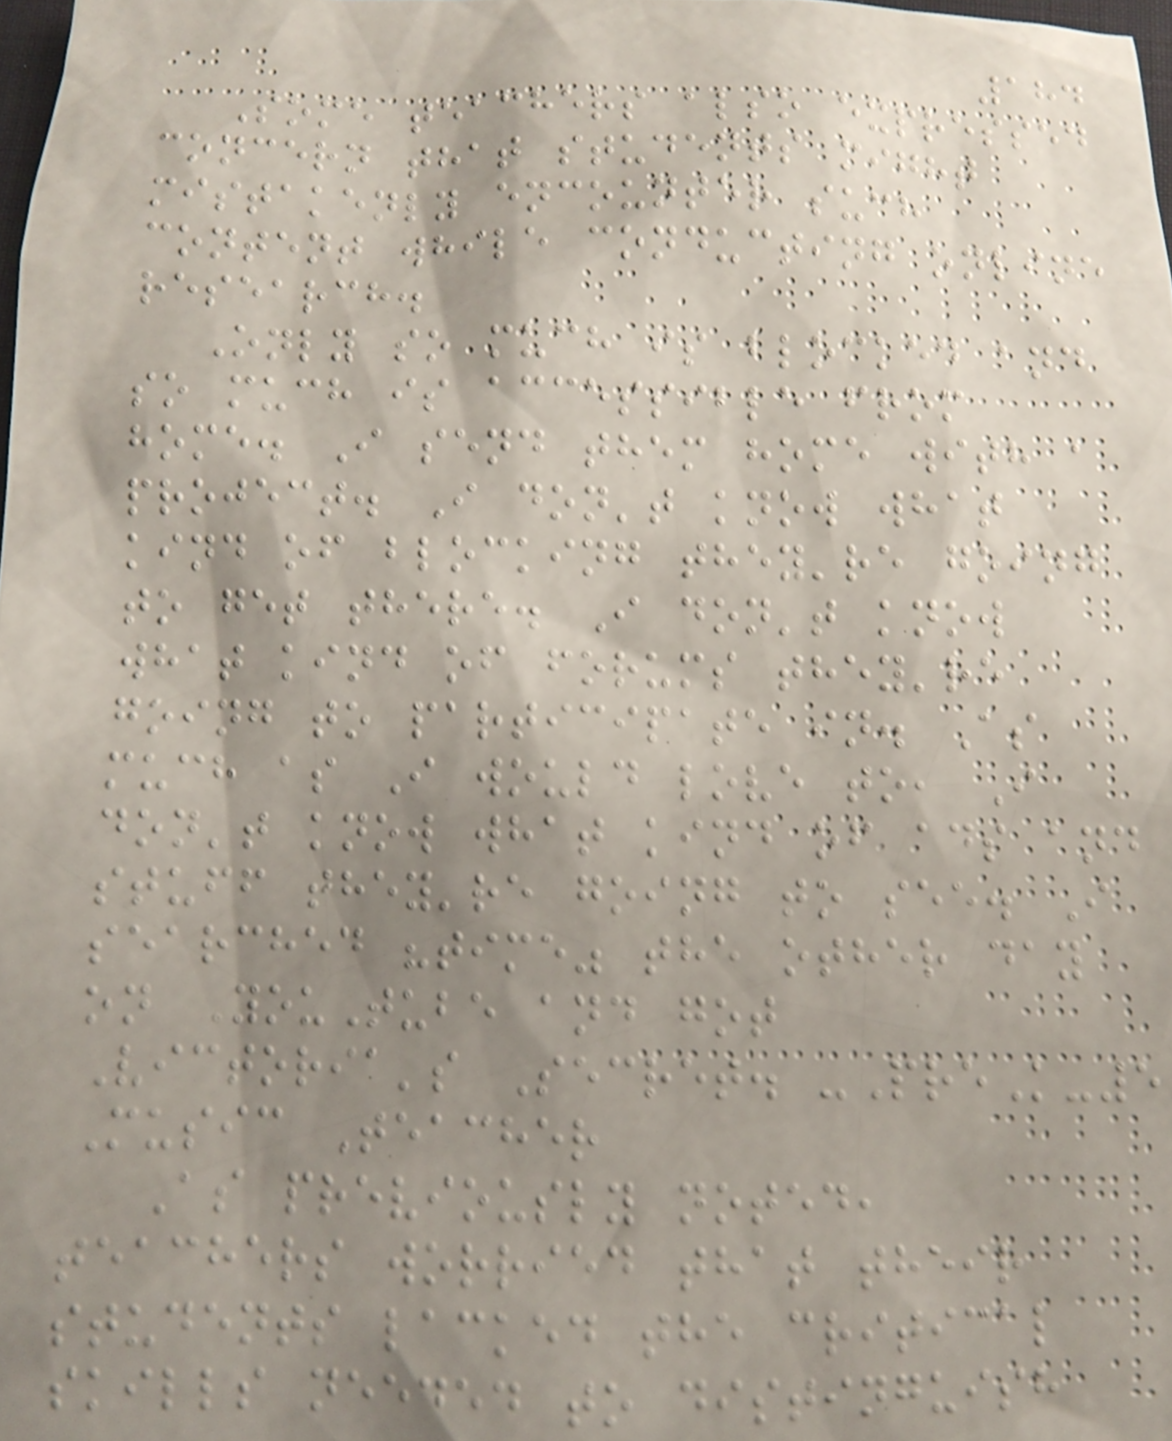184
Some teachers also expressed
concern that students might
mistakenly encounter such
content while conducting online
research.
Only so much is blocked and
so much is accessible from
home. I send them home with a
project. I don't know what
kind of blocking they're going
to get there. I don't know
what kind of forums they're
going to participate in. As
much as I would love to, I
don't know what kind of ads and
stuff they're going to see. I
searched "time" the other day
on YouTube and got
Victoria's Secret. -PreK-5
Music Teacher
As previously noted,
teachers worried that their
students lacked the critical
skills needed to distinguish
